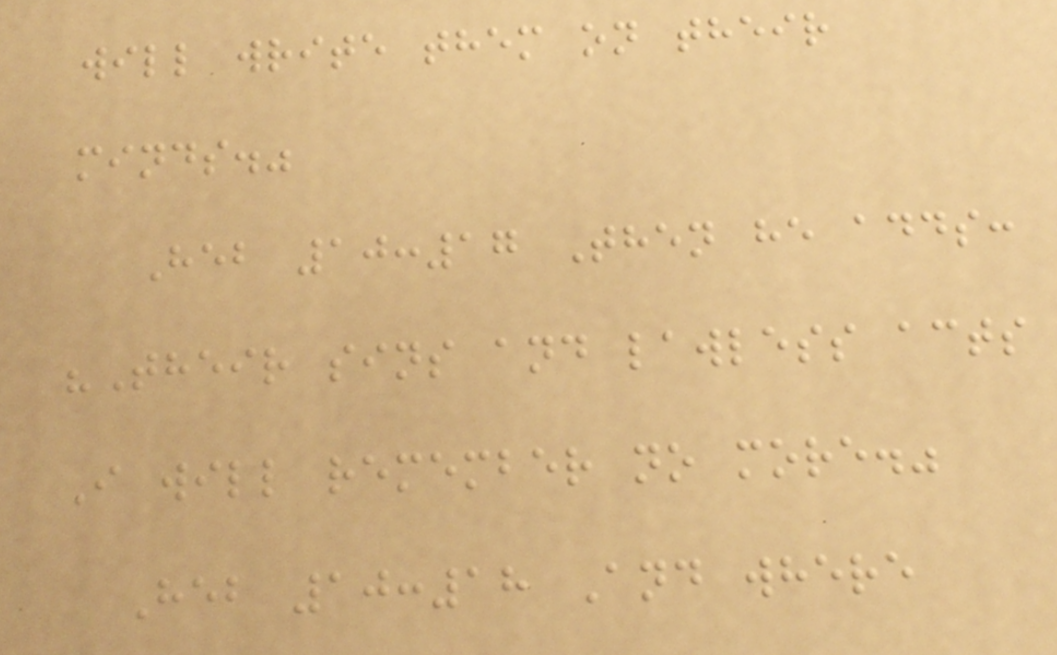will write them on their
minds."
Heb 10:17 Then he adds:
"Their sins and lawless acts
I will remember no more."
Heb 10:18 And where
